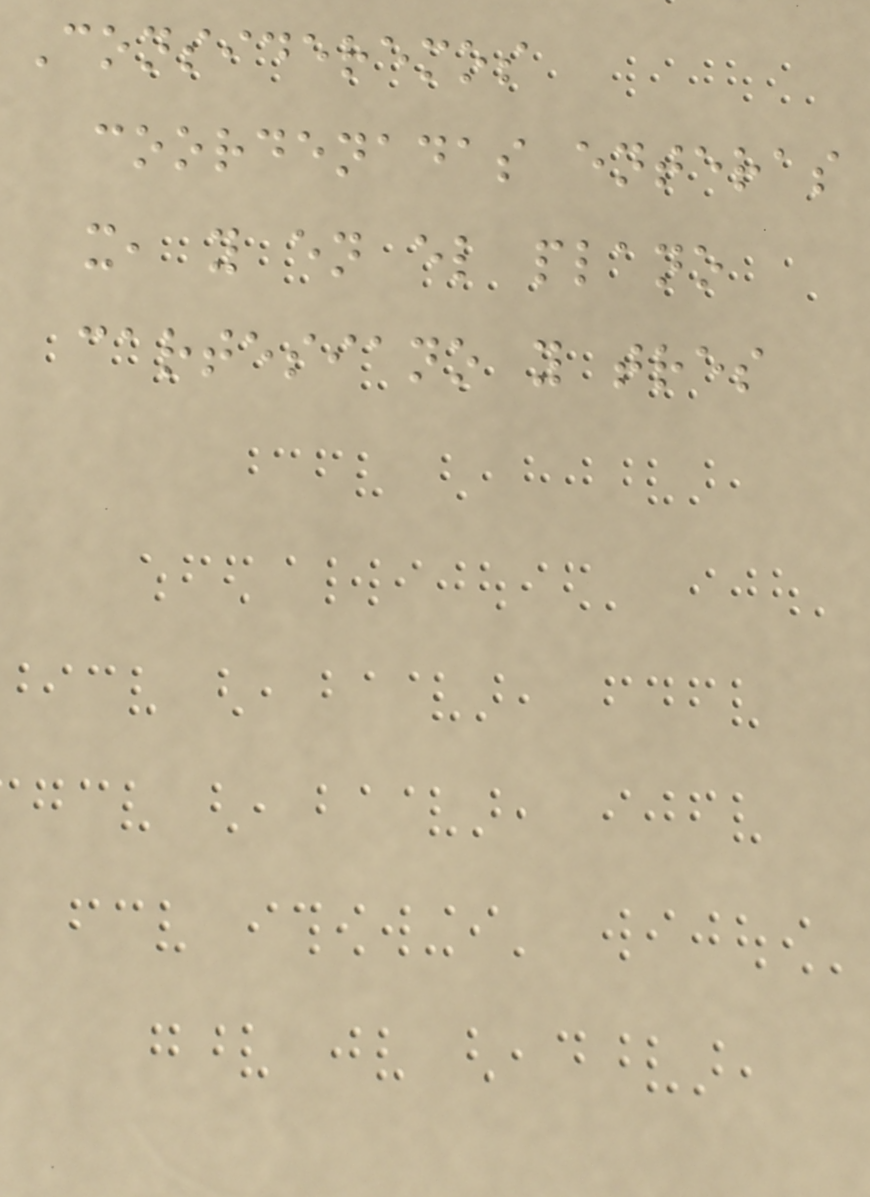Consideremos
coordenadas enteras
x, y en el plano
cartesiano y tres
